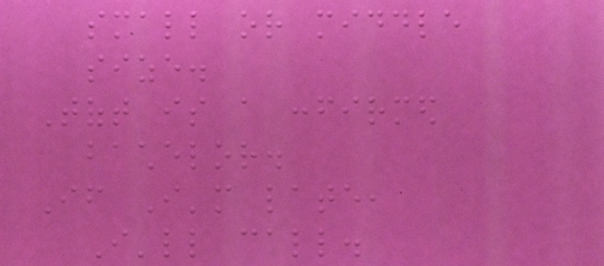small or middle
size.
Toft is a confirmed
bachelor.
If I'm late,
I'll call.
